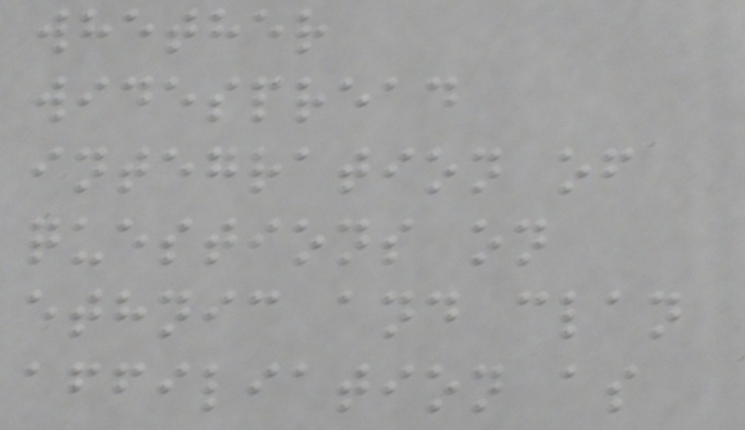whether
widespread
integration of
questions on
ethnic and clan
affiliation as
